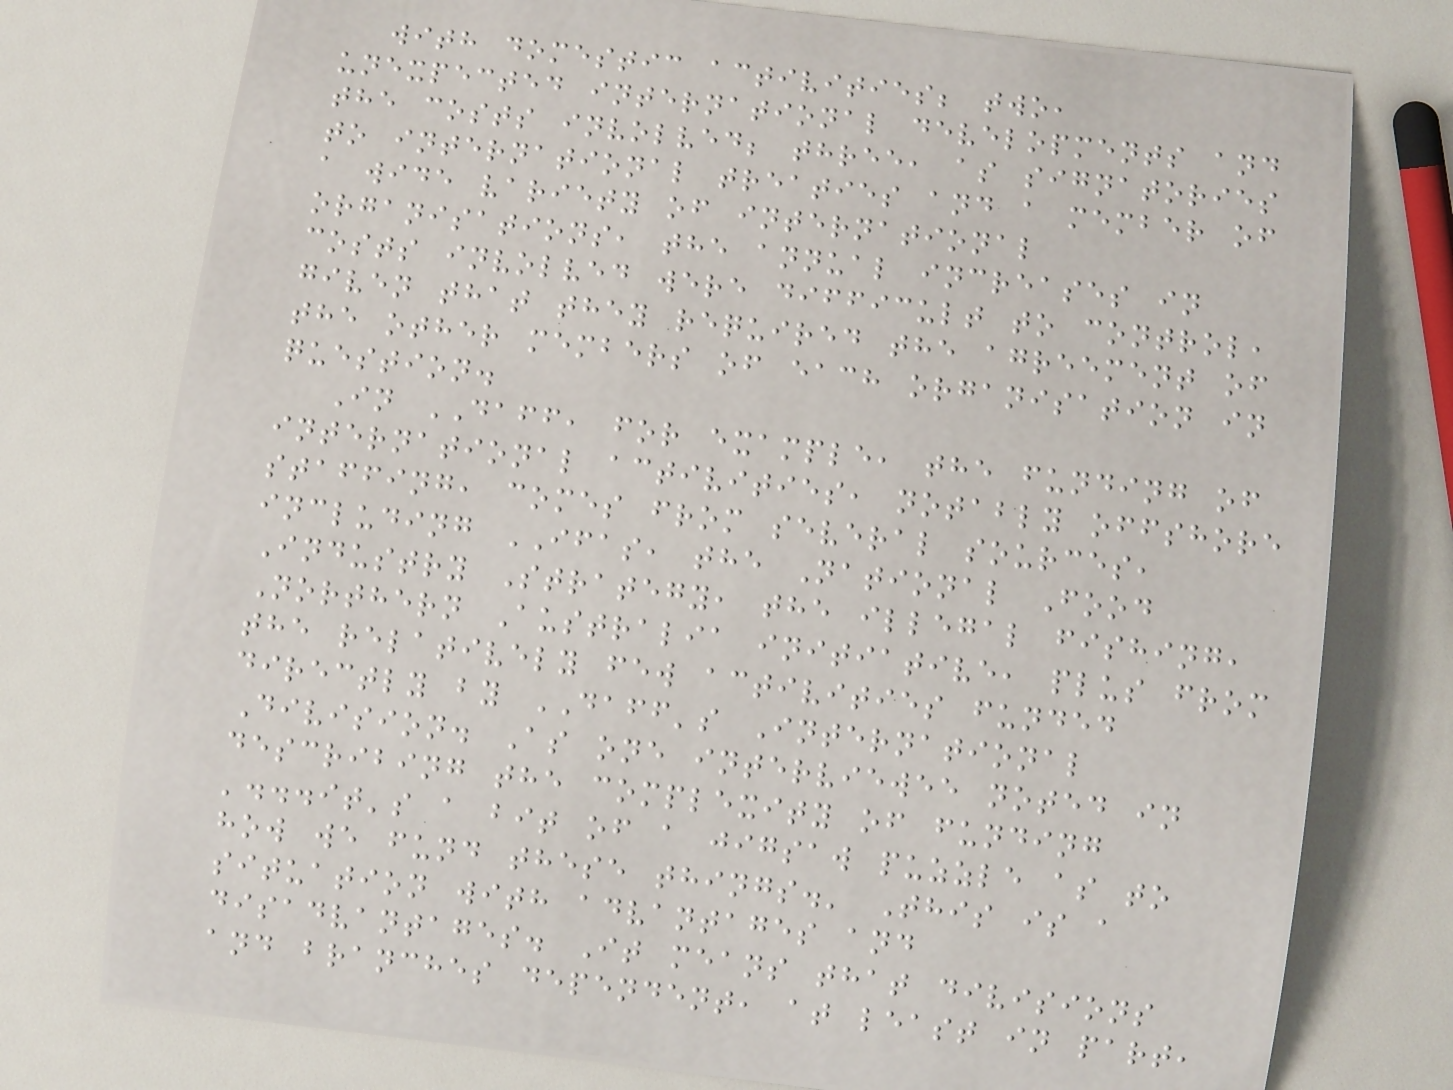with domestic activities; two,
unexpected international developments and
the costs involved; three, as signatories
to international treaties and a member of
a wide variety of international
organisations, the annual increases in
costs involved were difficult to control,
given that they required the agreement of
the other members of each organisation in
question.
In DAFF, for example, the funding of
international activities, notably offshore
staffing, comes from several sources,
including IFAS, the National Food
Industry Strategy, the illegal fishing,
Northern Australia initiative, plus from
the relatively few activities funded
directly by DAFF's International
Division. As one interviewee noted in
describing the complexity of funding
'...it's a bit of a jigsaw puzzle as to
how we fund these things.' This is a
situation with advantages and
disadvantages. It means that divisions
and branches dependent, at least in part,
